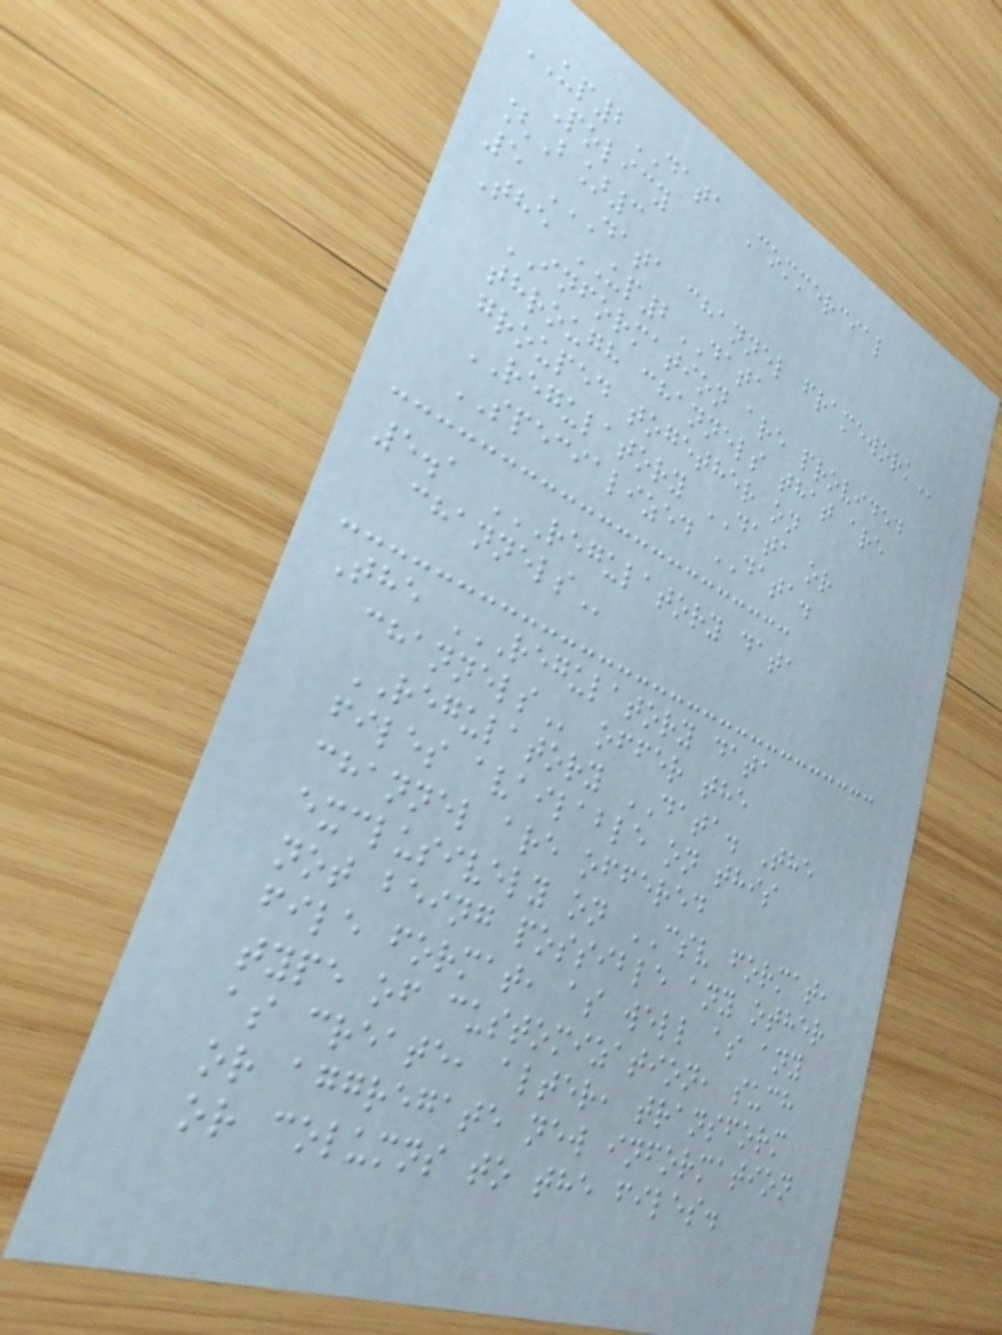UP2DATA Commercial
Policy
[B]3
5 DATA CHANNEL FRAMEWORK
The UP2DATA
INFORMATION are provided
through channels that are
grouped together on
REGULATORY DATA or
SPECIALIZED DATA.
5.1 REGULATORY DATA
CHANNELS
The REGULATORY DATA
CHANNELS offer the
REGULATORY DATA. The
files available on this
channel are offered
exclusively on CSV format,
not being possible any other
file format, as well as any
type of customization, such
as create, alter, transform
or aggregate new information
or columns to the files.
